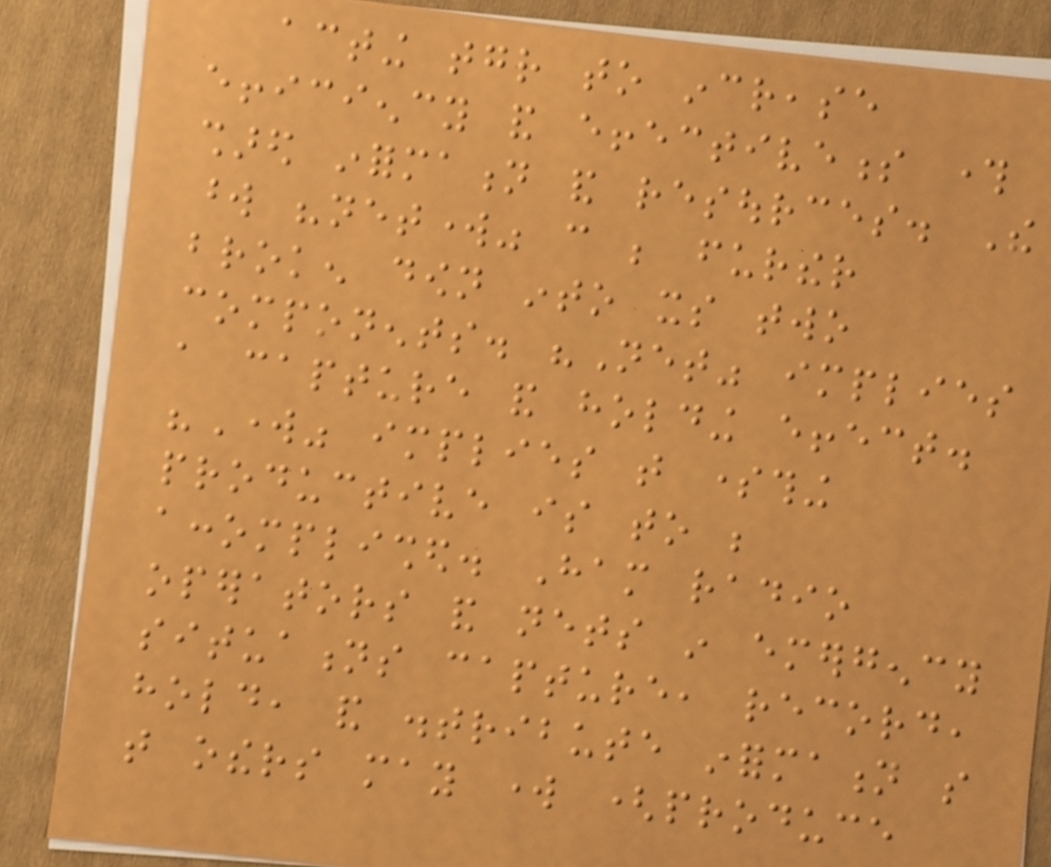acting together to increase
efficiency and effectiveness through
shared information and resources. The
word "network" can be further
broken down into its two
components. "Net" implies
a capture and holding effect.
"Work" implies that something
productive is to be
accomplished. Ham radio
operators and nets in emergency
situations capture, record,
hold, and distribute information so
that others may work (produce
